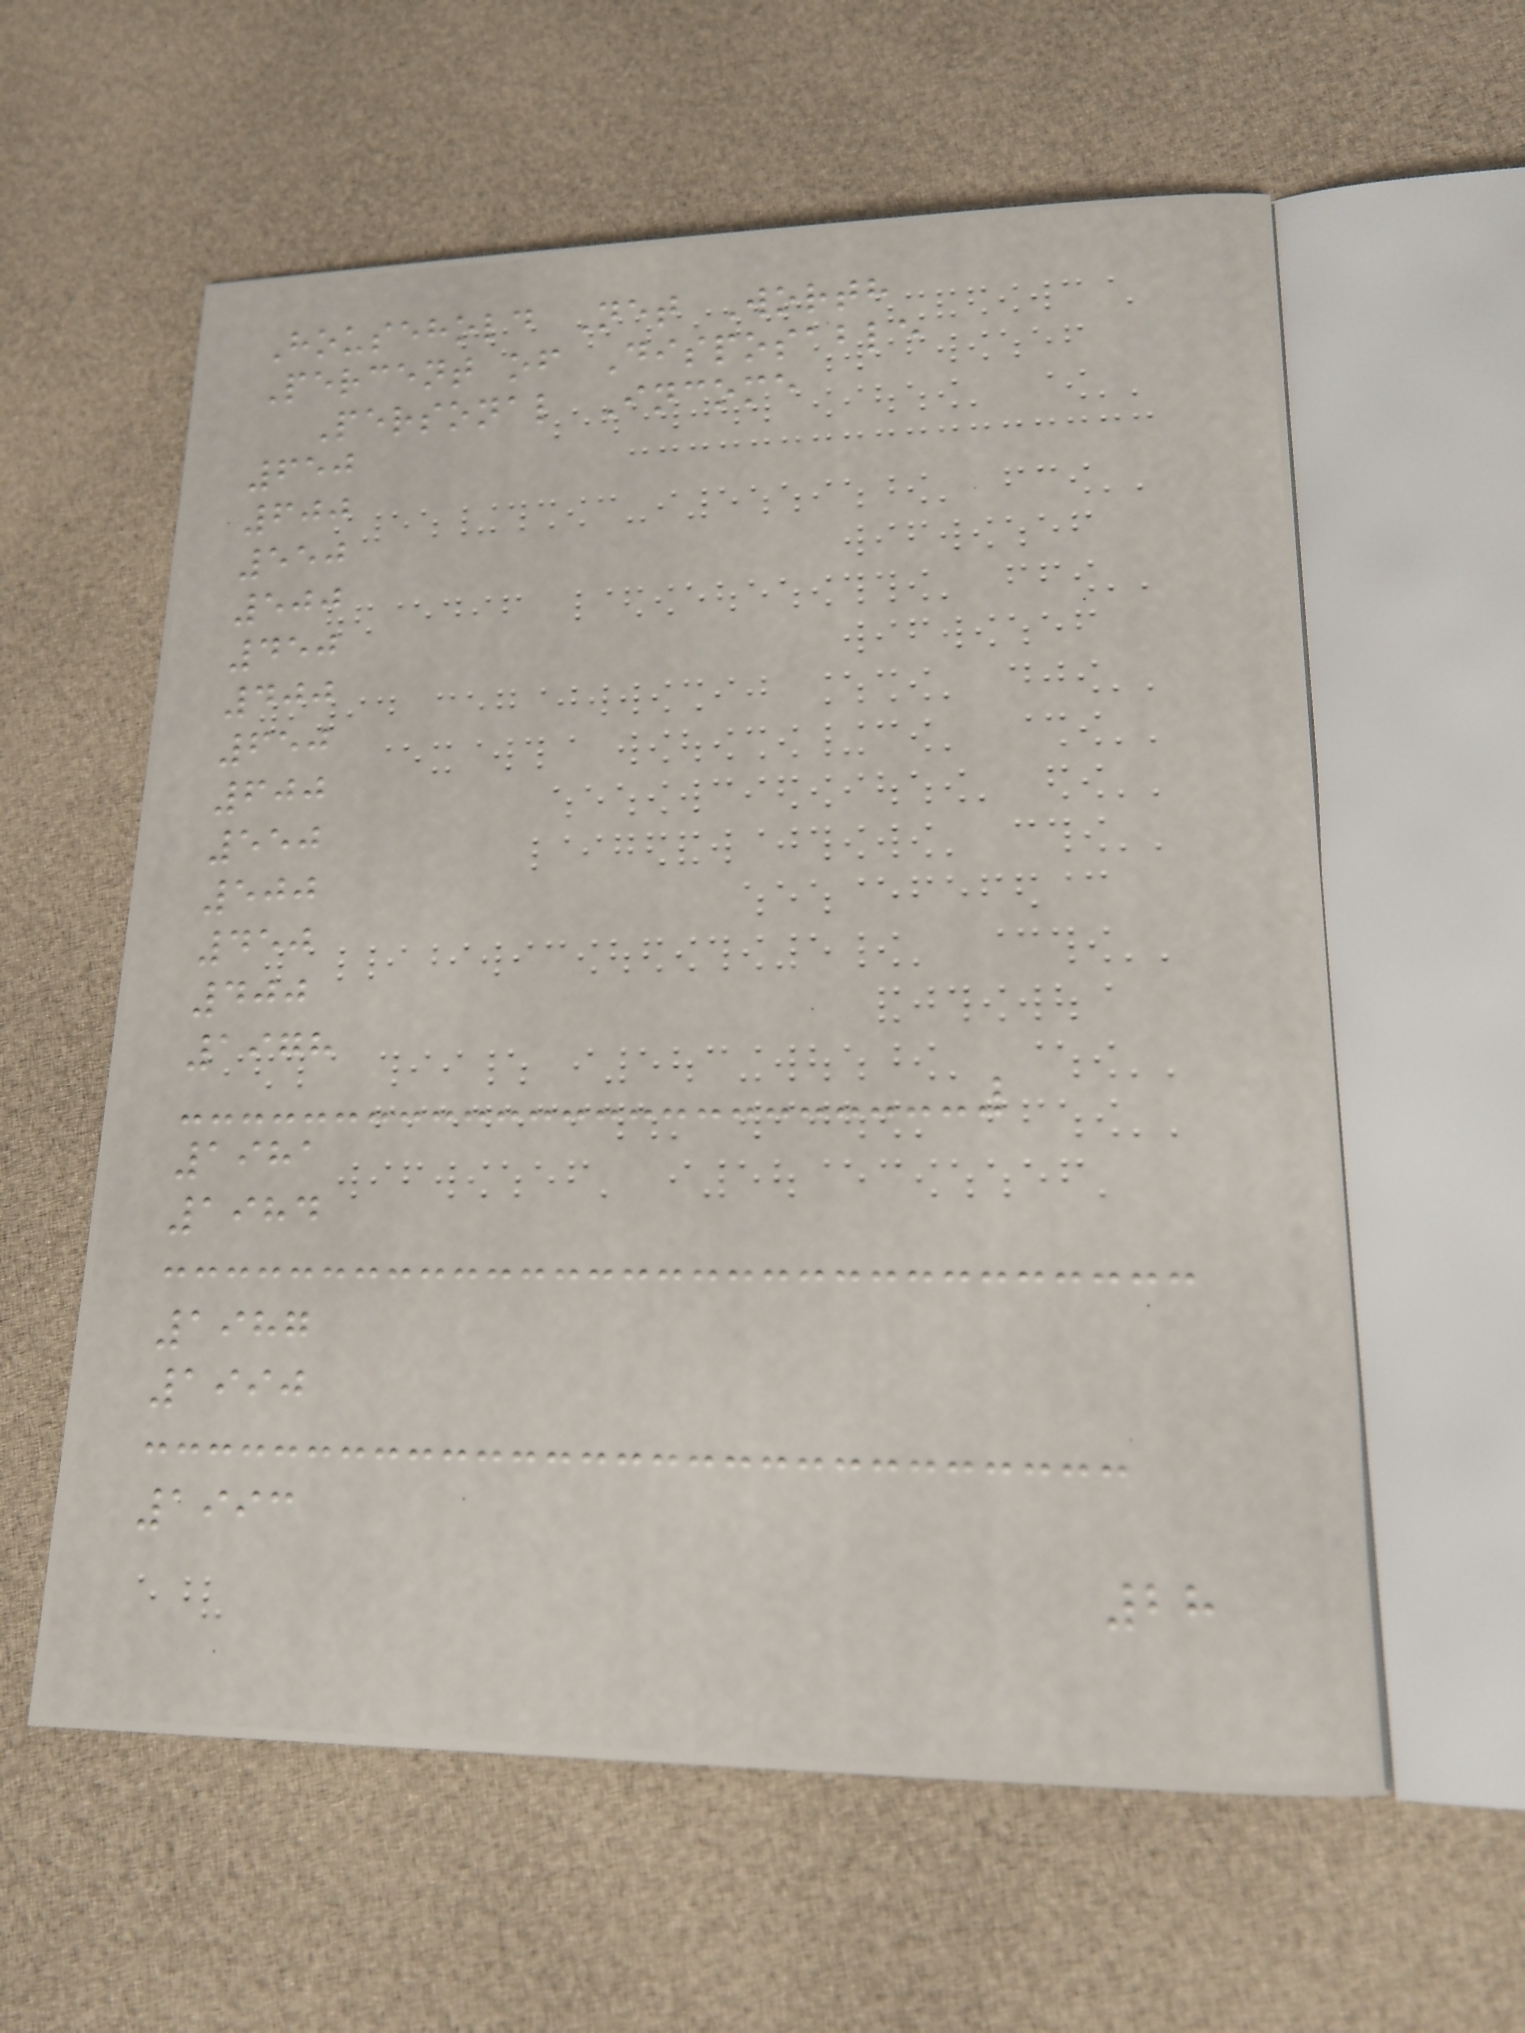Household Net Worth
Percent of Disposable
Personal Income
650
600
550
500
450
400
650
600
550
500
450
400
1978
1981
1984
1987
1990
1993
28
